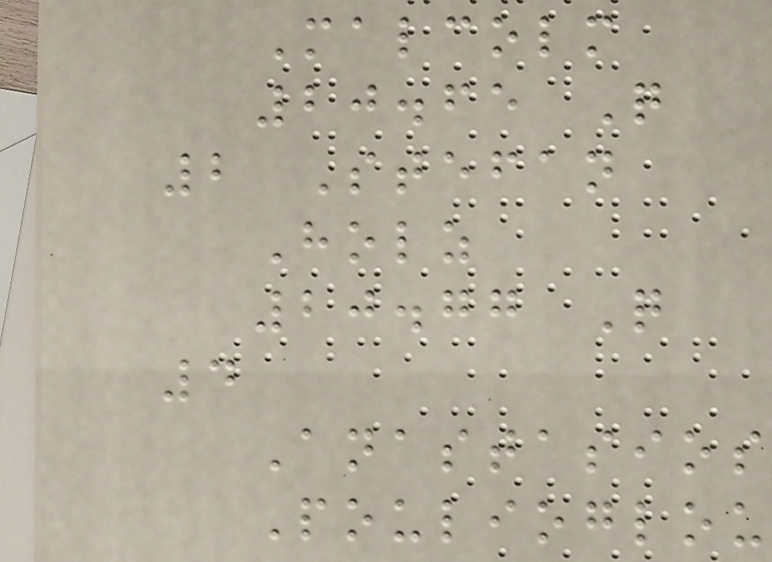Malcolm
20.65 Q
2 Stefan
Holz
20.77 Q
4
Anastasios
Poulioglou
